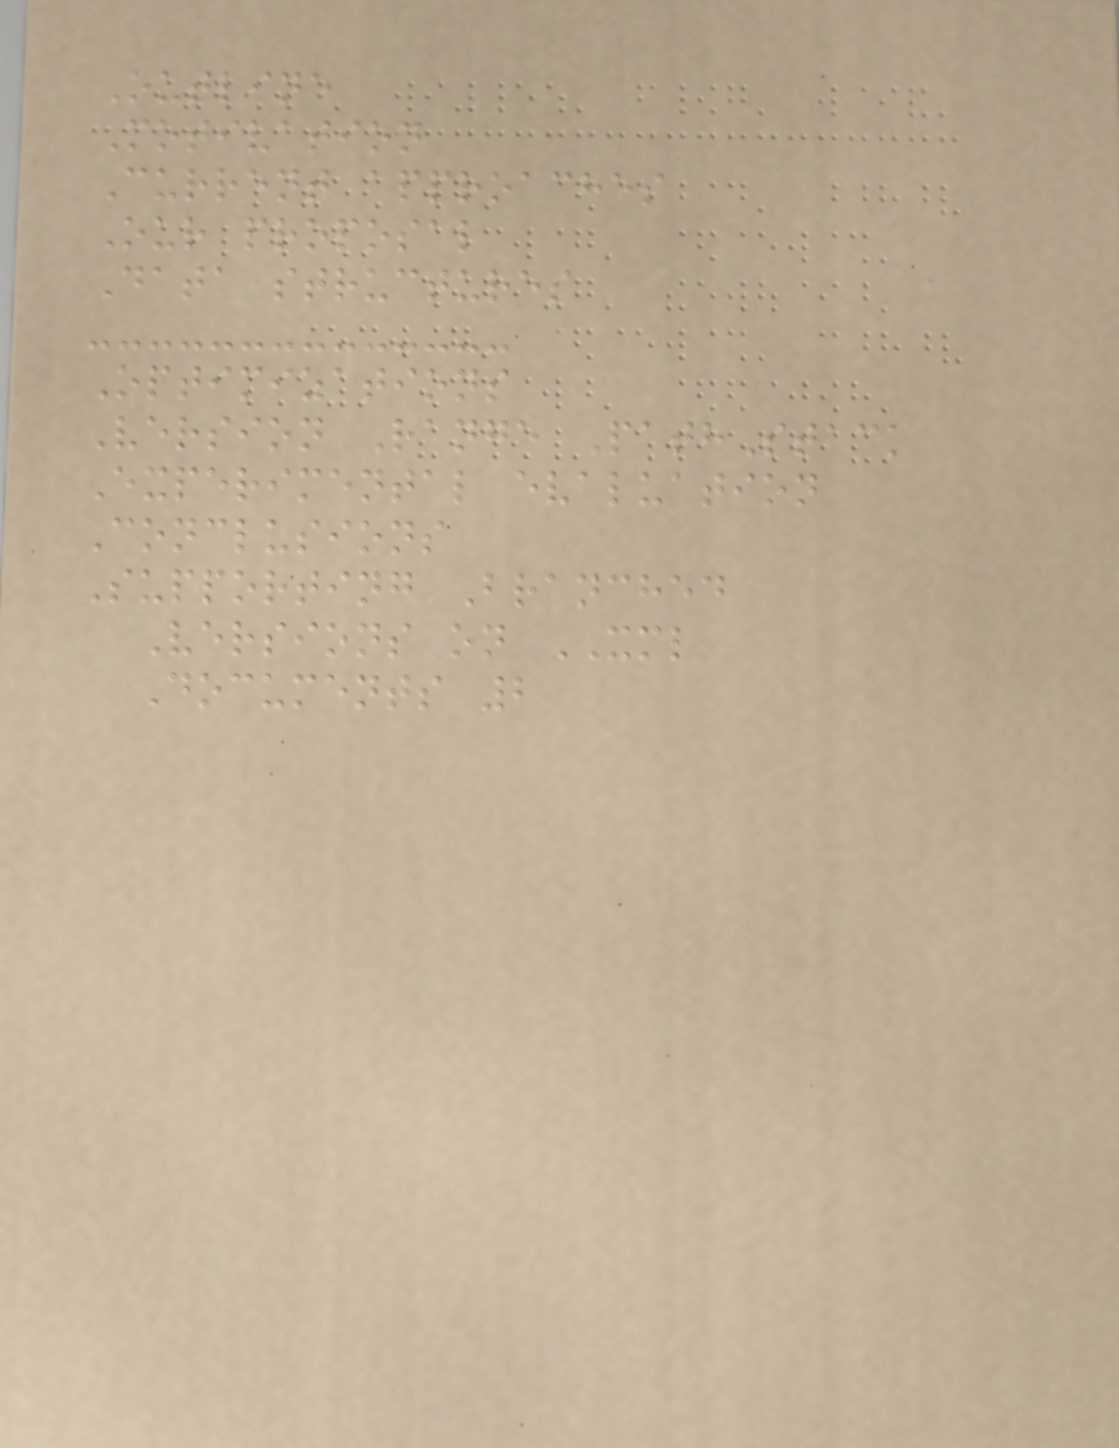Outline
Motivation
Current approaches
Our proposal
Data structures
Optimizations
Version Range PathStack
Experimental evaluation
Conclusions
Supporting Branched
Versions on XML
Documents 2
